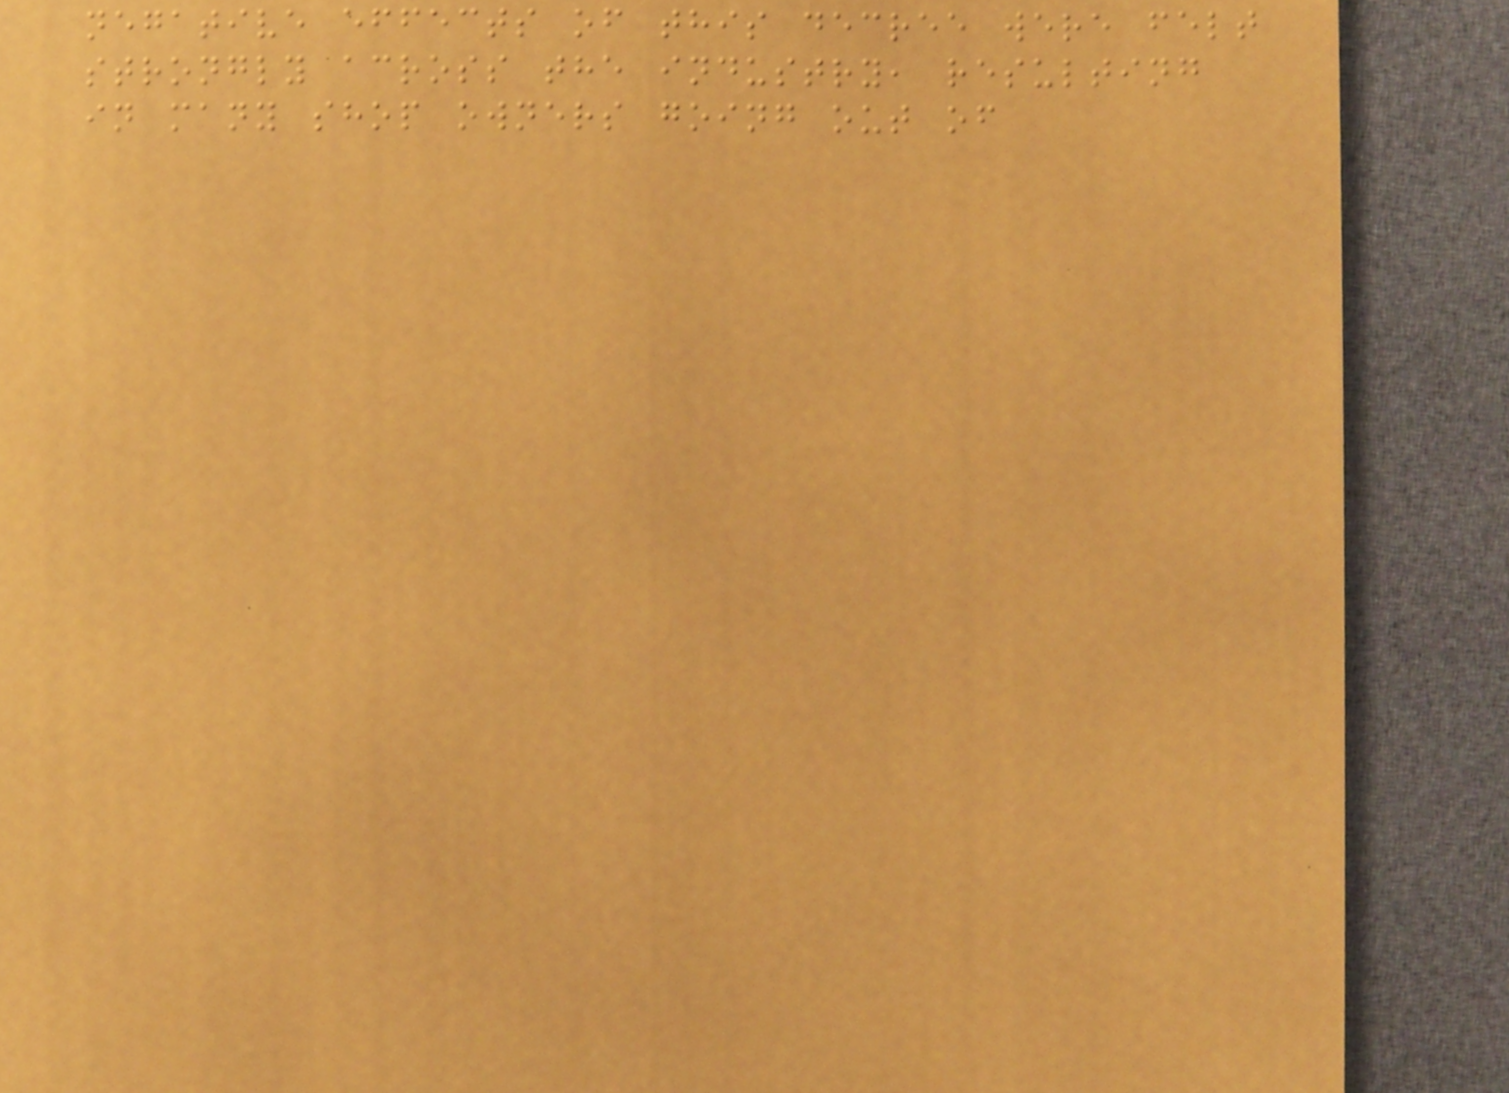negative effects of this decree were felt
strongly across the industry, resulting
in many shop owners going out of
